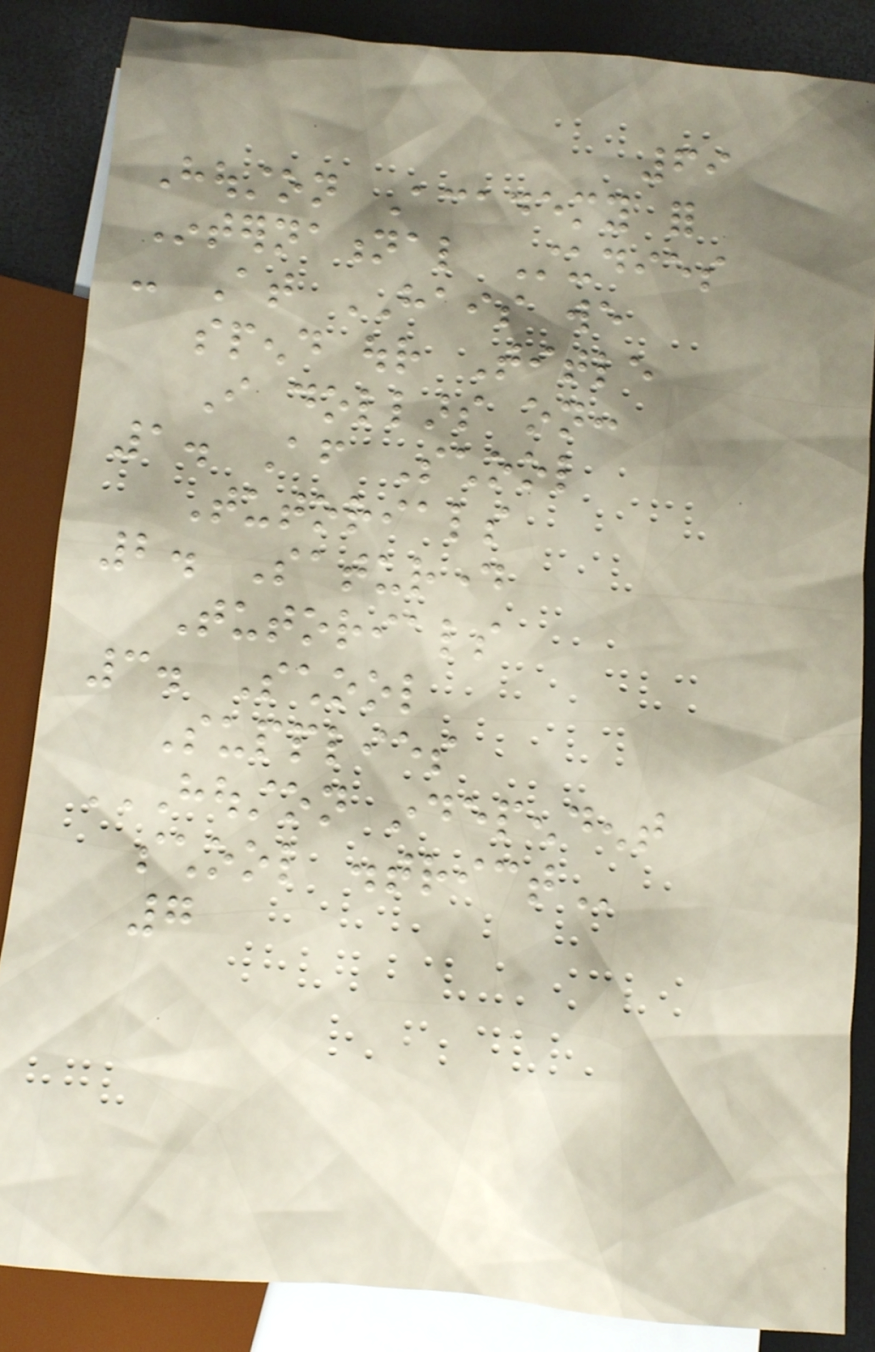69
Houston Academy for
International Studies
- At HAIS we
spend our Title
I dollars on:
1. After School
Tutorials
2. Saturday
Tutorials
3. School
Supplies
HOUSTON INDEPENDENT
SCHOOL DISTRICT
7
